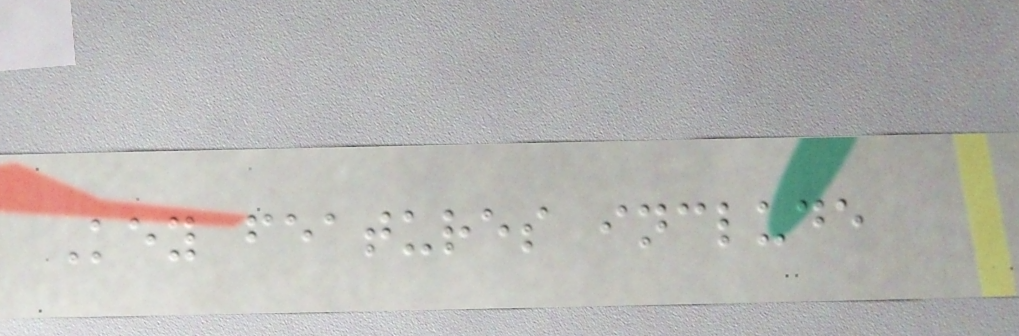Key features include
